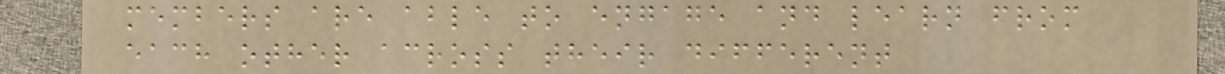members are able to engage and learn from
each other across their different
